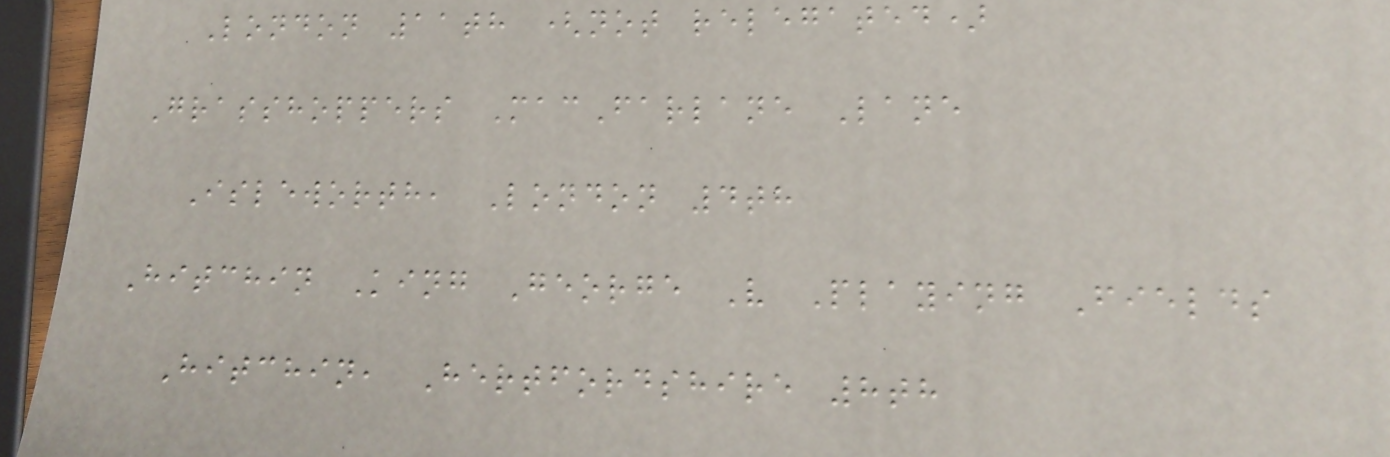London 11th (not relegated)
Grasshoppers MacFarlane Lane
Isleworth, London 4th
Hitchin King George V Playing Fields
Hitchin, Hertfordshire 8th
